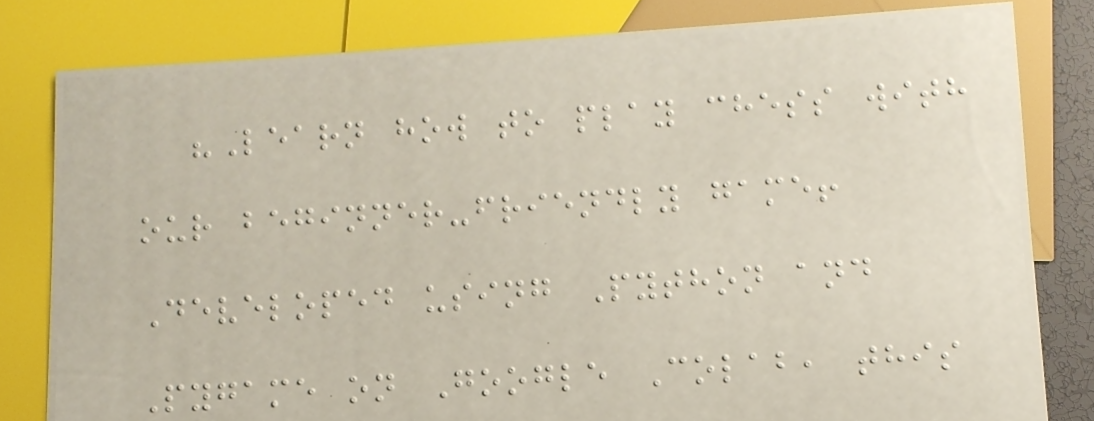"Learn how to play chess with
our beginner-friendly game!
Developed using Python and
Pygame on Google Colab, this
